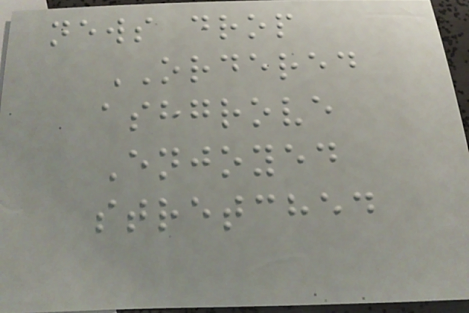news drop
ORDERED
ashgrove
Enjoyed
stretched
